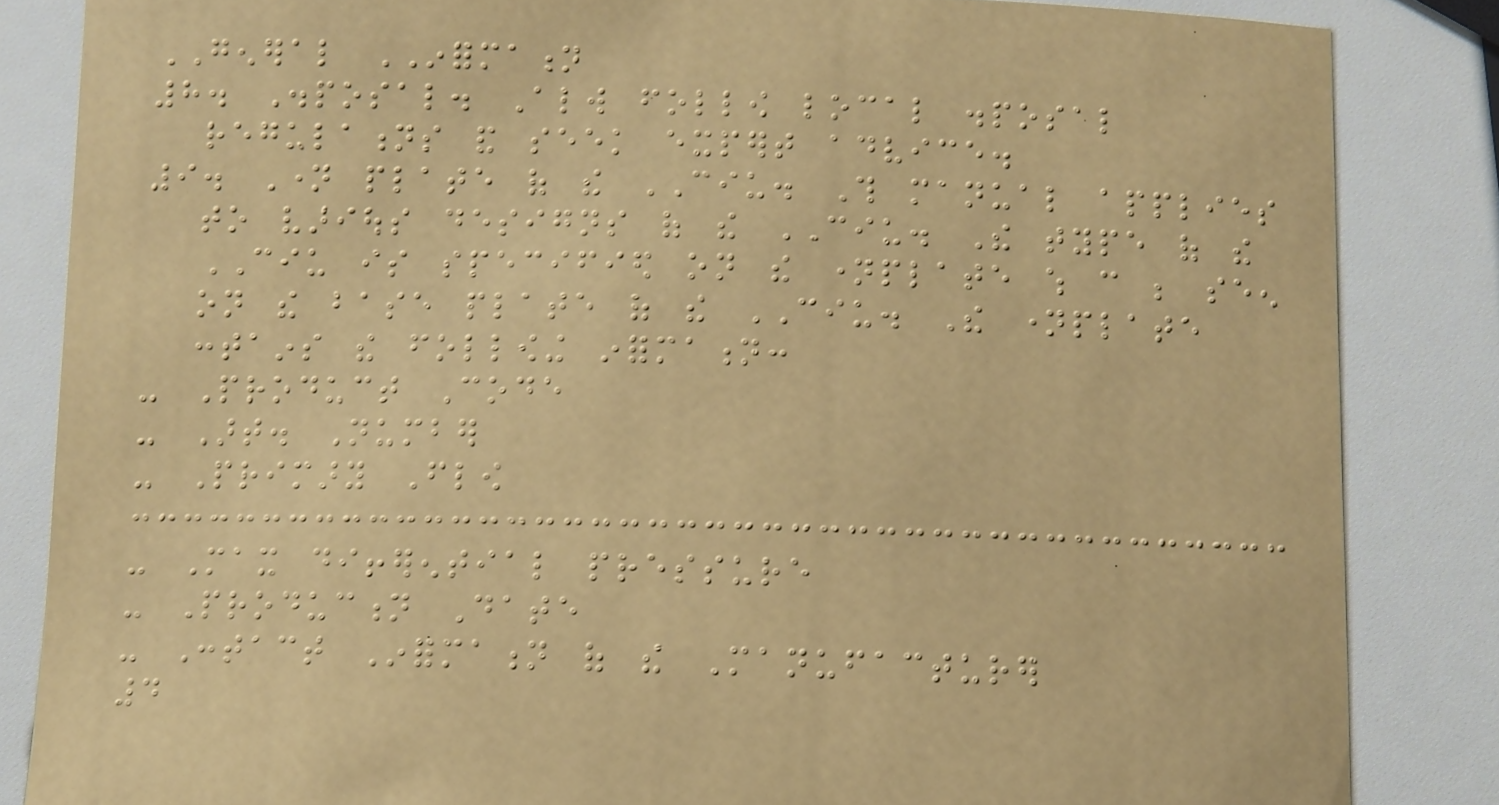GENERAL INFORMATION
8. Disposal. Always follow local disposal
regulations and seek expert advice.
9. Name plate of the CIU. This manual applies
to various designs of the CIU. The type of the
CIU is specified on the nameplate which can be seen
on the base plate of the CIU. The nameplate
contains the following information:
- Product Code
- Art. Number
- Primary Flow
- Max differential pressure
- Production Date
- Contact Information of the Manufacturer
4
